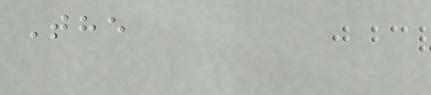The
